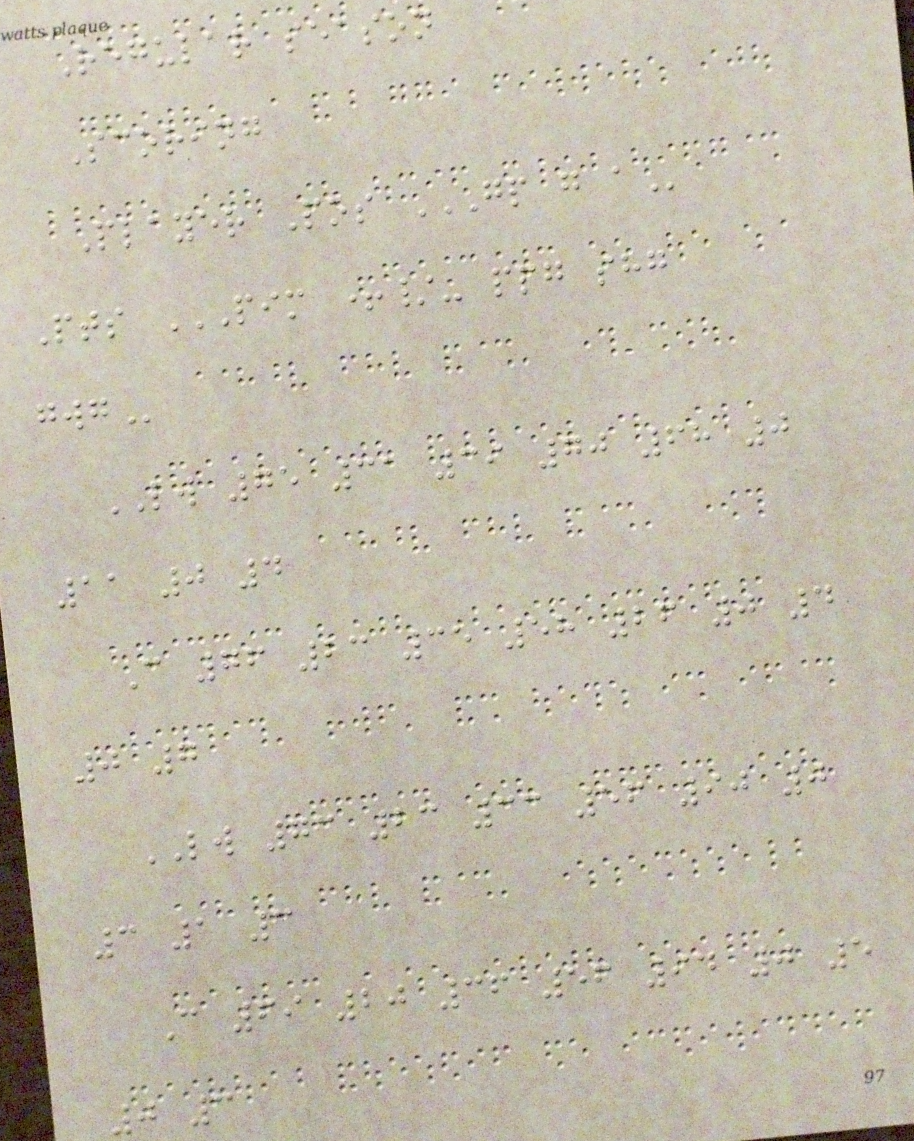Regular season
Scoring
Player Pos GP G A
Pts PIM +/- PPG SHG
GWG
LW 75 31 39 70 68 0
11 0 4
C 76 23 35 58 26 0 4
0 7
LW 73 23 33 56 90 0
3 1 3
C 69 20 36 56 94 0 5
0 3
